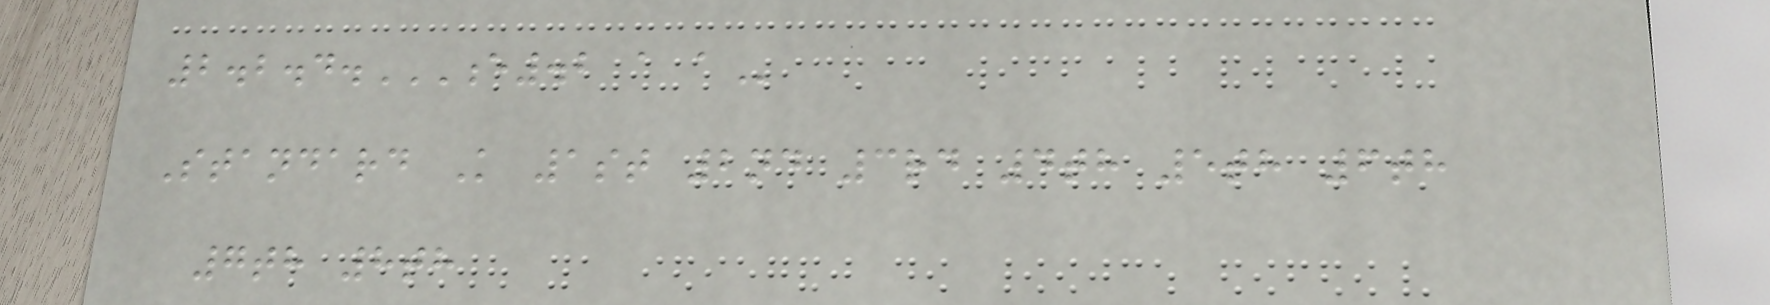2.2.4.E.2 A A
Standard K 1st 2nd 3rd 4th 5th 6th
7th 8th
